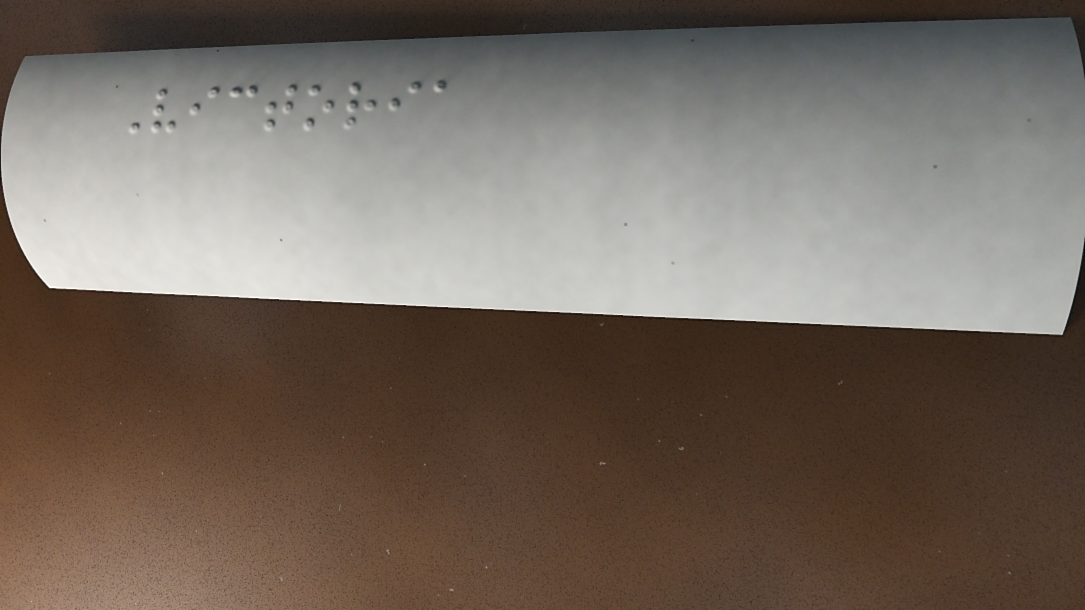Victoria
